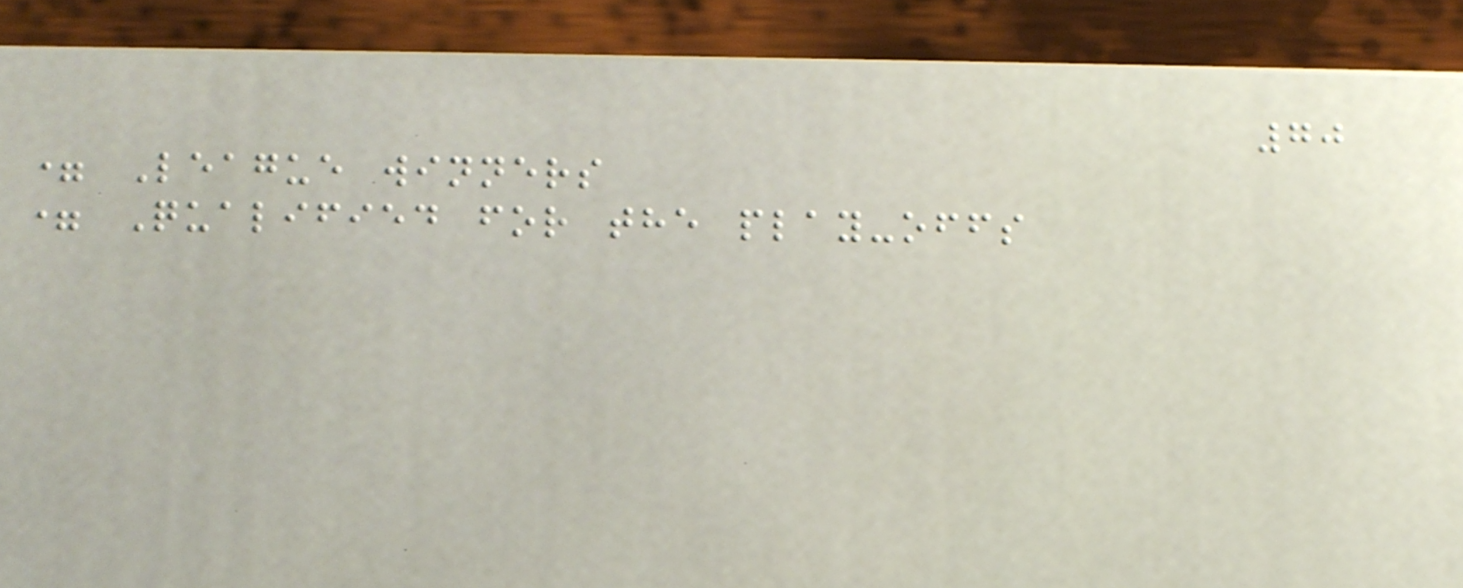70
= League winners
= Qualified for the play-offs
